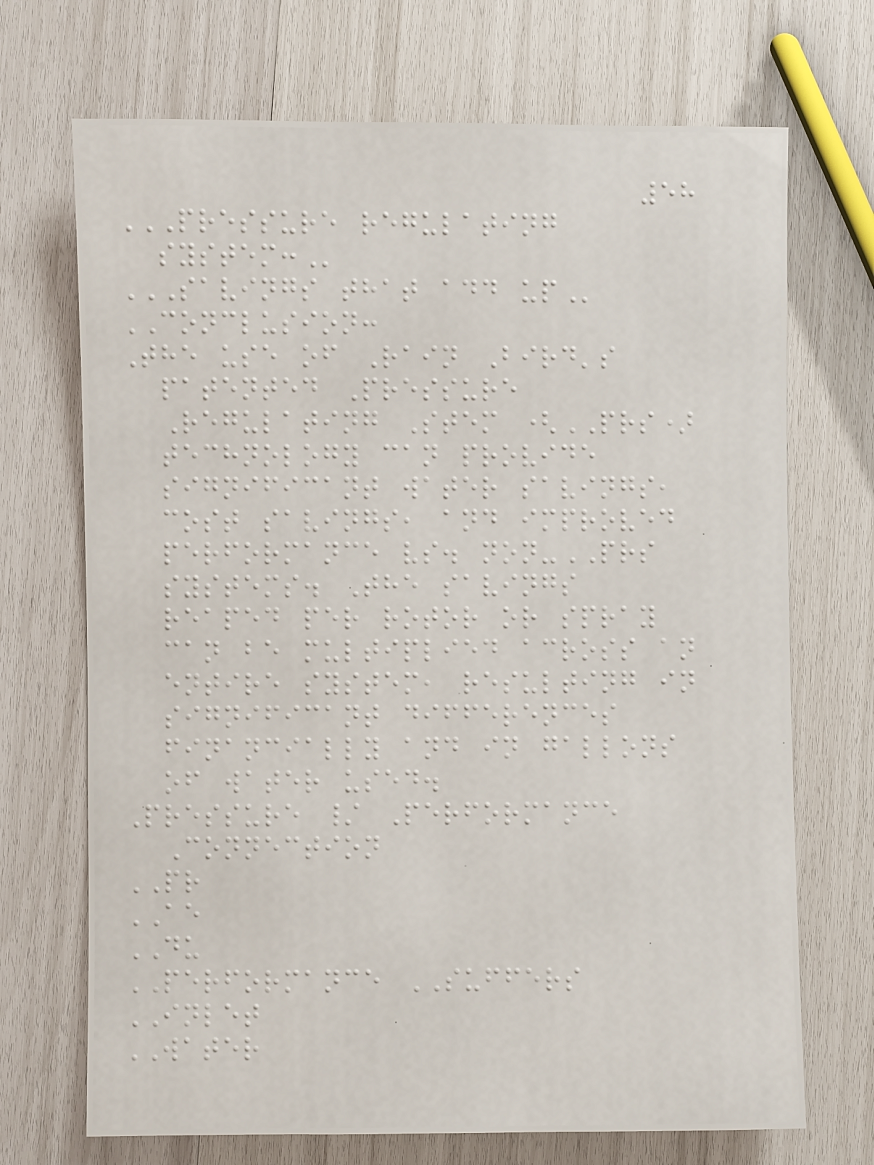58
PRESSURE REGULATING
SYSTEM:
SAVINGS THAT ADD UP
CONCLUSION:
The use of Rain Bird's
patented Pressure
Regulating Stem (PRS)
technology can provide
significant water savings,
cost savings, and improved
performance vs. non-PRS
systems. The savings
reaped per rotor or spray
can be multiplied across an
entire system, resulting in
significant differences
financially and in gallons
of water used.
Pressure / Performance
Connection
PR
AE
DU
PERFORMANCE SUFFERS
INLET
WATER
